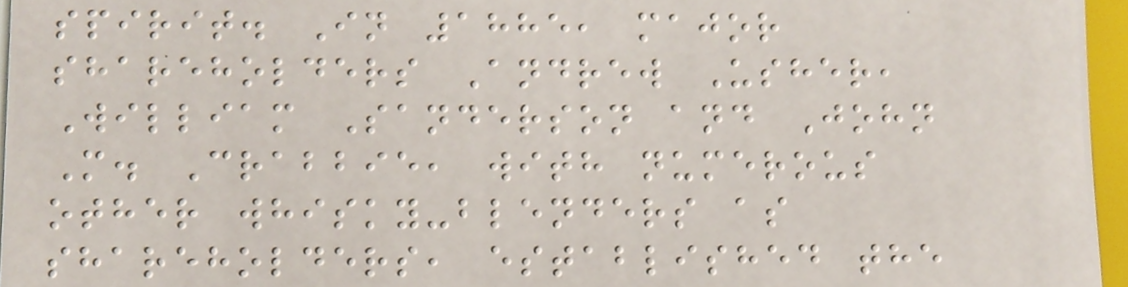spirit. In 1885, major
shareholders Andrew Usher,
William Sanderson and John
M. Crabbie, with numerous
other whisky-blenders as
shareholders, established the
